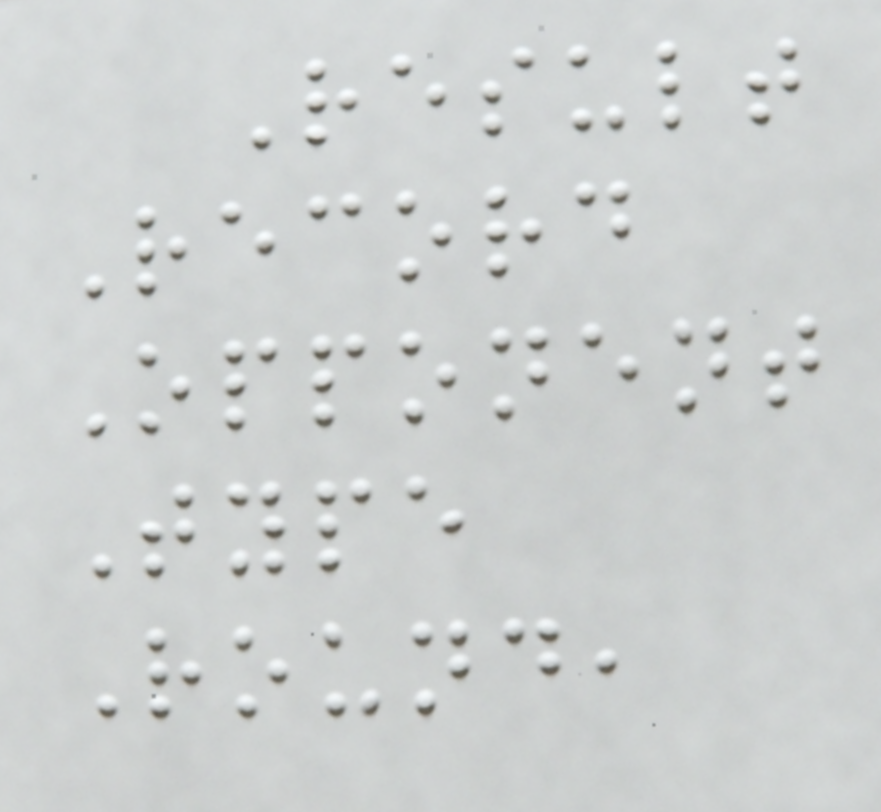Result
Record
Opponent
Type
Round,
